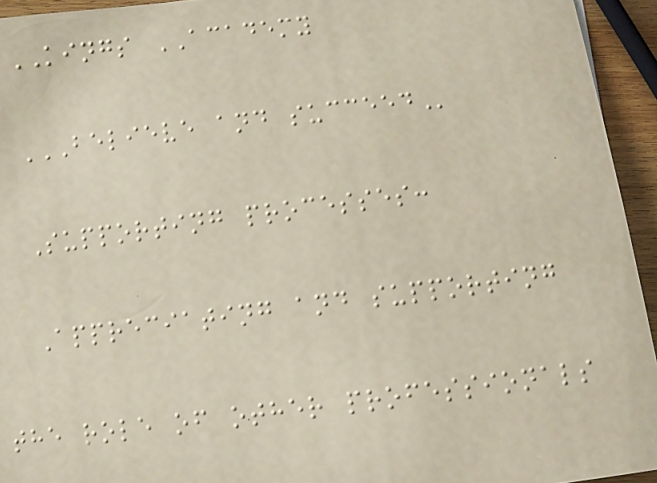KINGS ACADEMY
BELIEVE AND SUCCEED
Supporting processes:
Appreciating and supporting
the role of other professionals
